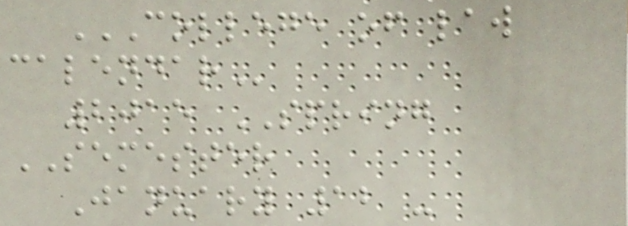COLLEGE OF LAW
CALENDAR
2015 SPRING
SEMESTER
January 12 -
